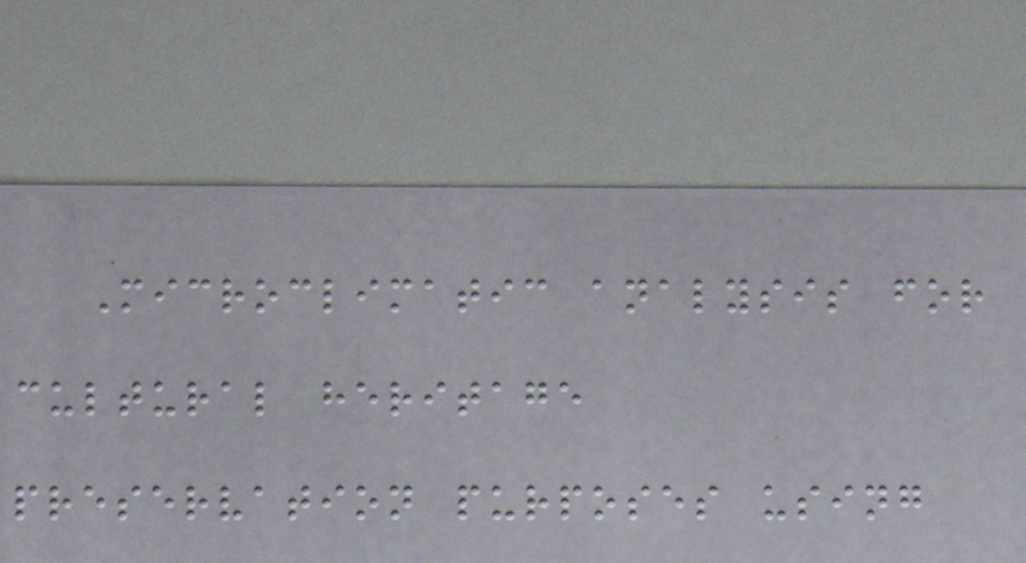Microclimatic analysis for
cultural heritage
preservation purposes using
